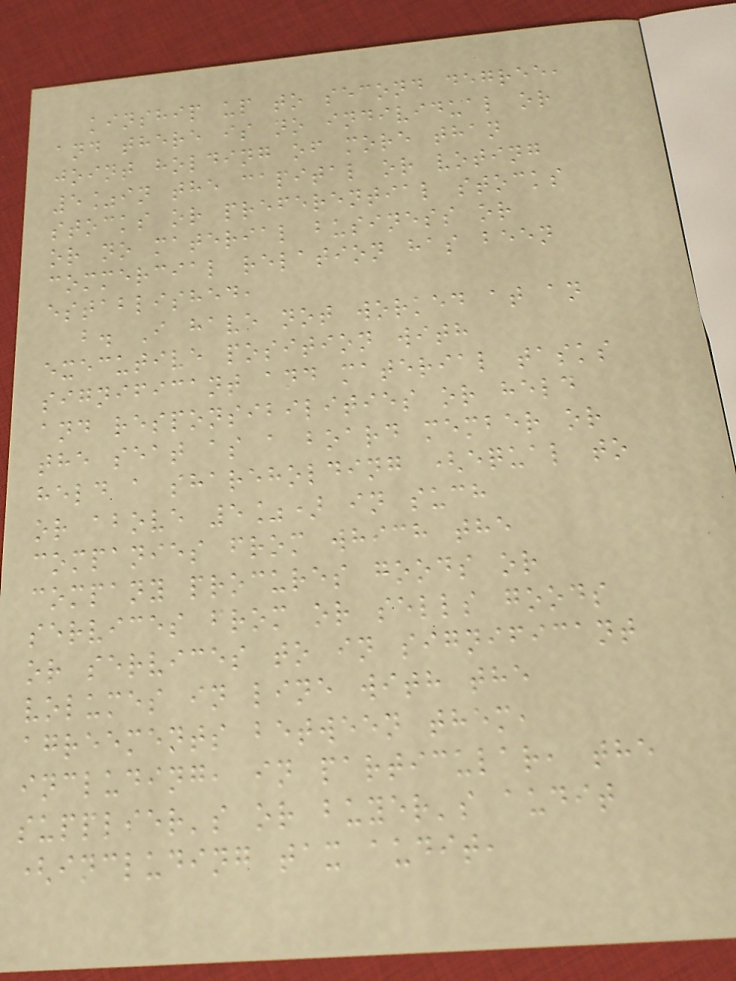kinship up to second degree,
and there is no individual or
joint holding of more than
5%in the capital or voting
stocks or preferential stocks
or no material business or
commercial relation has been
established,
b. I have not worked at an
executive position with
significant and material tasks
and responsibilities or held
the seat as a board member or
held a shareholding (equal to
or above 5%) in such
companies from which the
company procures goods or
services from or sells goods
or services to in significant
volumes in line with the
agreements between them,
including, in particular, the
supplier's or buyer's audit
(including tax audit,
